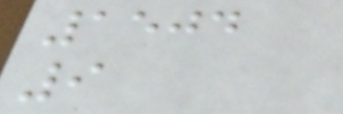1504
9
